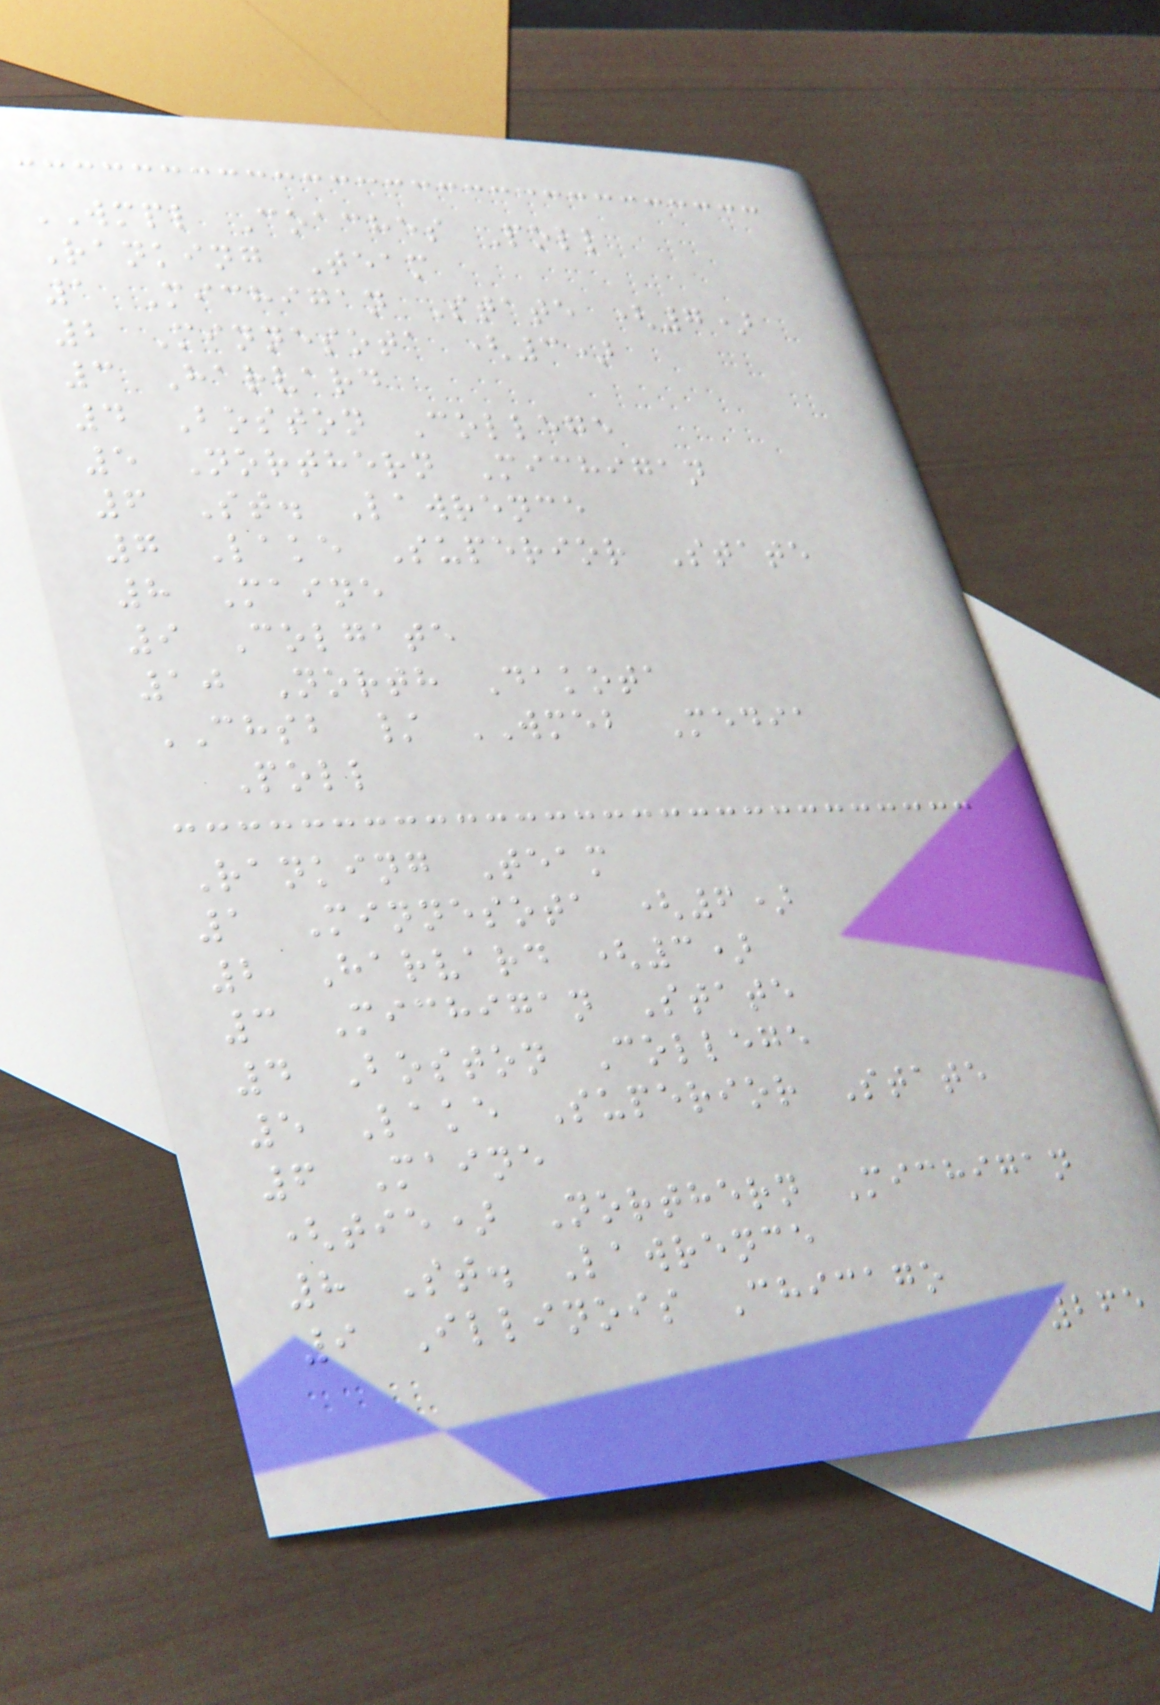WMPL Coaches Poll
Ranking Team
1 Michigan State (7)
2 Minnesota (3)
3 Harvard
4 Boston College
5 Northern Michigan
6 St. Lawrence
7 Lake Superior State
8 Maine
9 Colgate
10 North Dakota
CHSB / WMEB Media
Poll
Ranking Team
1 Minnesota (6)
2 Harvard (3)
3 Michigan State
4 Boston College
5 Lake Superior State
6 Maine
(tie) Northern Michigan
8 St. Lawrence
9 Illinois Chicago
265
